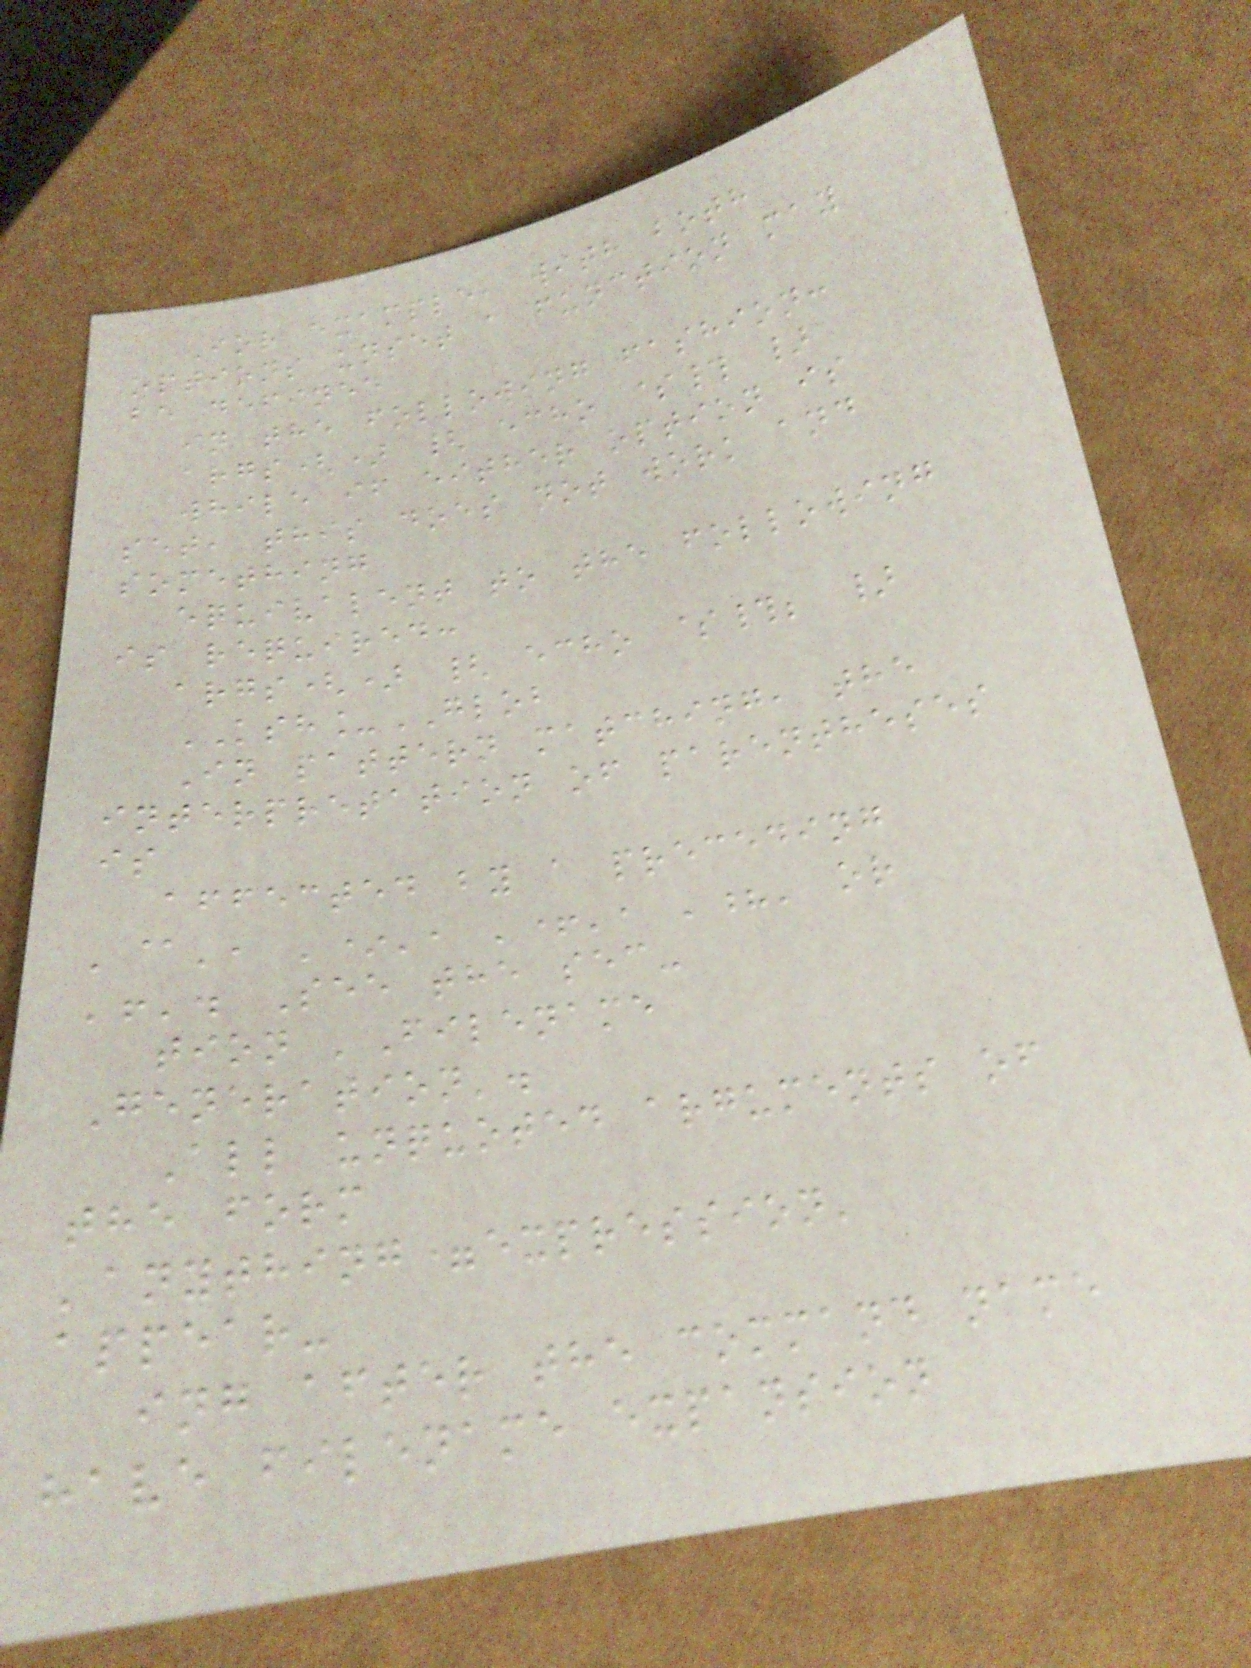For example, with both
options unset a function may
be defined
in the following fashion:
args() { echo $# }
while if either option is
set, this does not work and
something
equivalent to the following
is required:
args() { echo $#; }
KSH_GLOB
In pattern matching, the
interpretation of parentheses
is
affected by a preceding
'@', '*', '+', '?' or
'!'. See the sec-
tion 'Filename
Generation'.
All unquoted arguments of
the form
'anything=expression'
appear-
ing after the command name
have filename expansion
